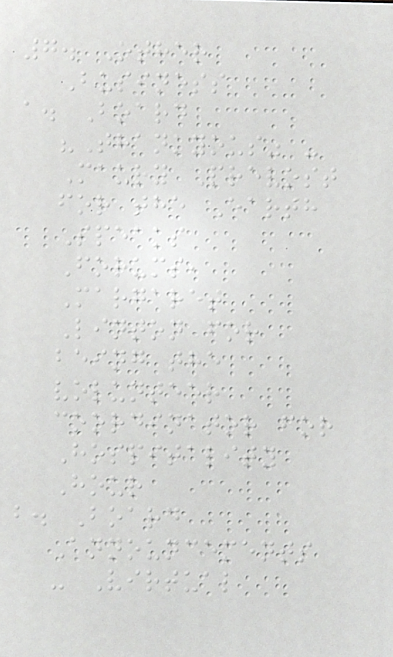7. Other
Business
a. Board
"Thankyous" -
Maury Prevost
for the Earth
Speaks
Forums,
Margaret
Linton for
being the
volunteer
coordinator for
Hospitality
Hour
b. Board
Announcements
- Virtual
